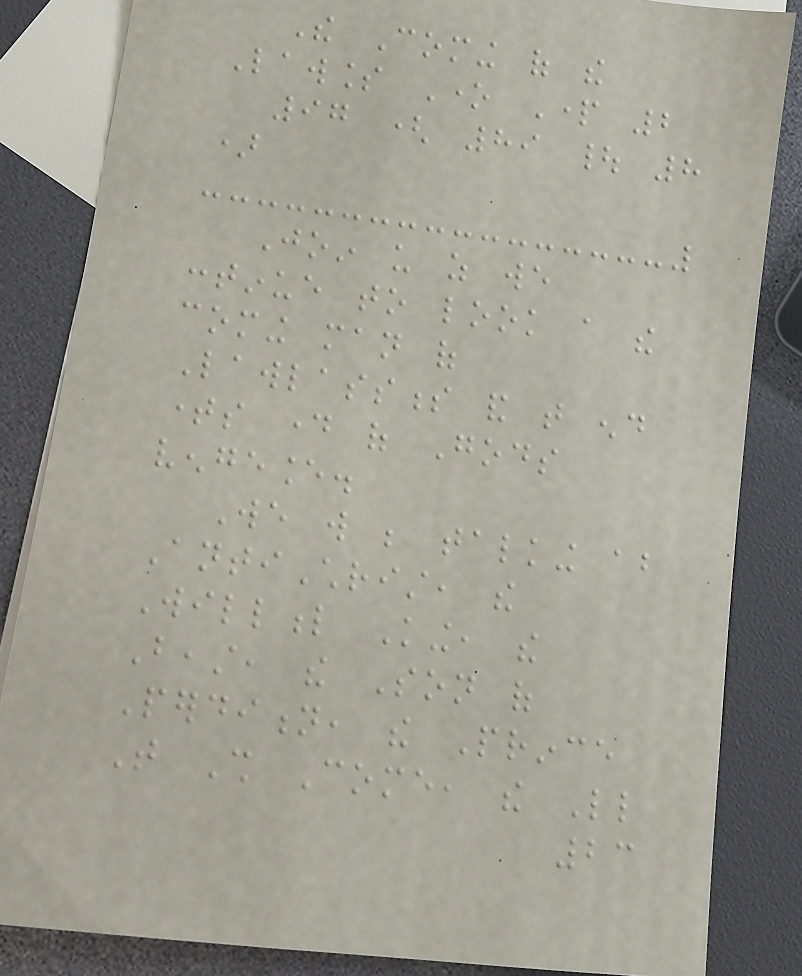The Coming of the
Lawless One Part 2
97 ( 89 | 8
)
Join us as we
continue to look a the
coming man of
Lawlassness and that end
times day of Gods
vengeance.
We will be talking about
AntiChrist, the
Willful King, the
Beast, the Son of
Perdition, the Prince
That Shall Come, the Little
23
